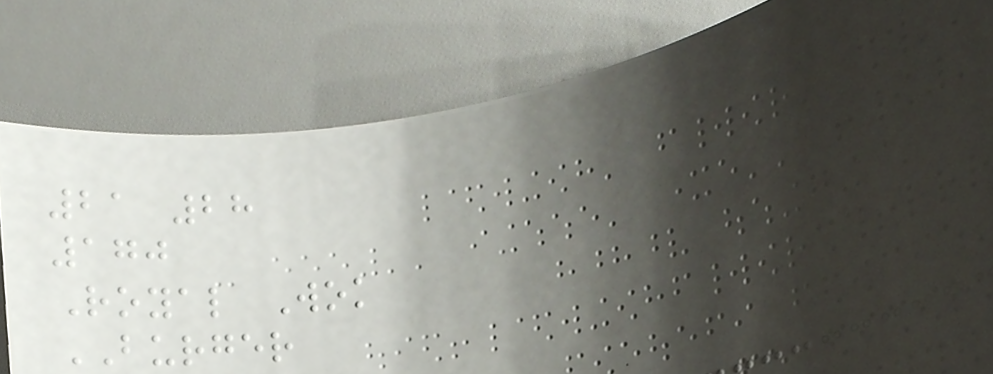21 28
170
Royal Wok
BURGER
